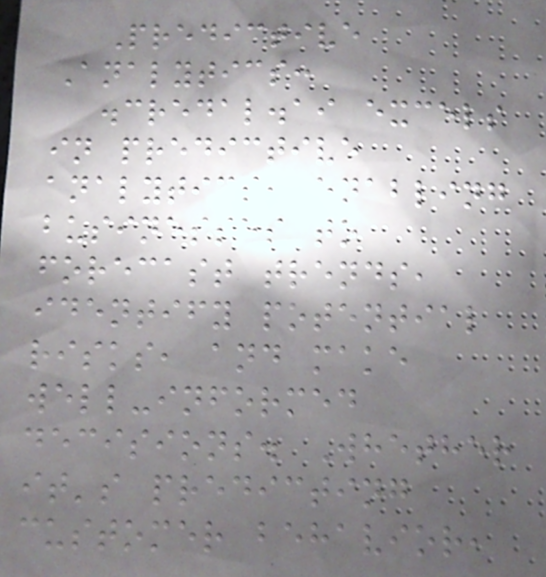Predictive
Analytics:
.credal.ai excels
in predictive
analytics, enabling
businesses to
forecast trends,
identify potential
risks, and make
well-informed
decisions. Whether
it's predicting
customer behavior,
